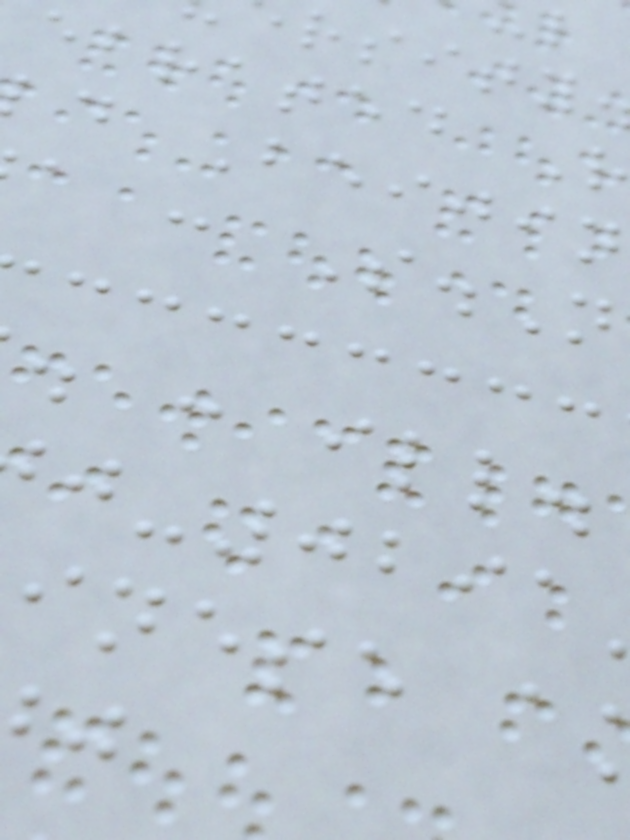ebrated
d Beijin
a : S.N
. : ill.
inese a
